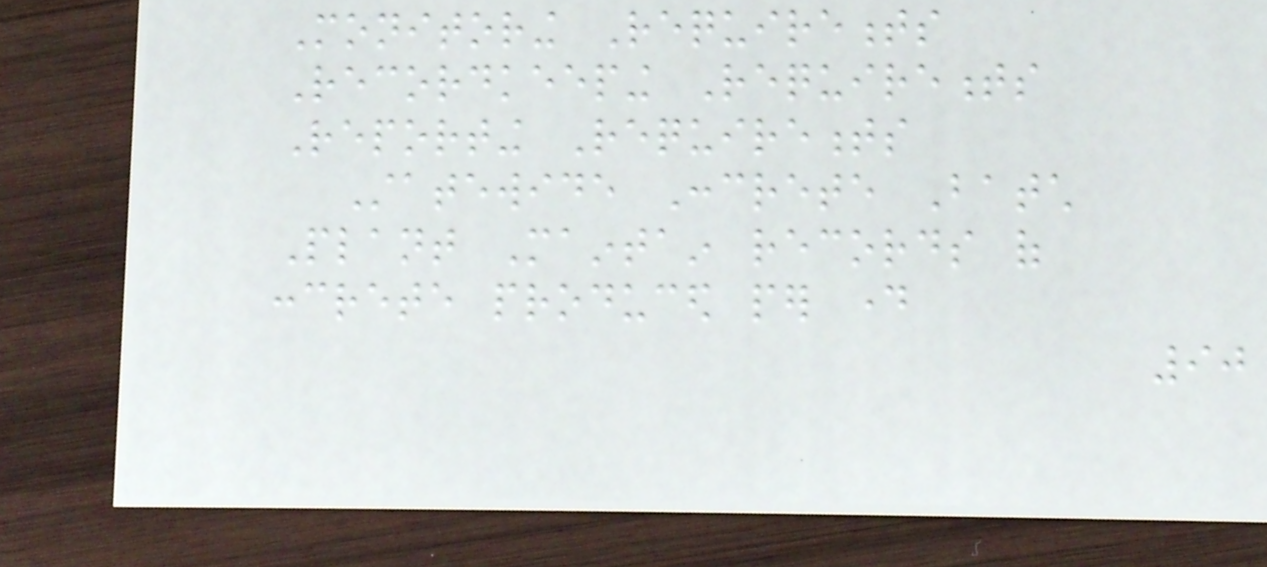Monitoring Requirements
Recordkeeping Requirements
Reporting Requirements
Statewide Concrete Batch
Plant Maintain records of
concrete produced per day
90
